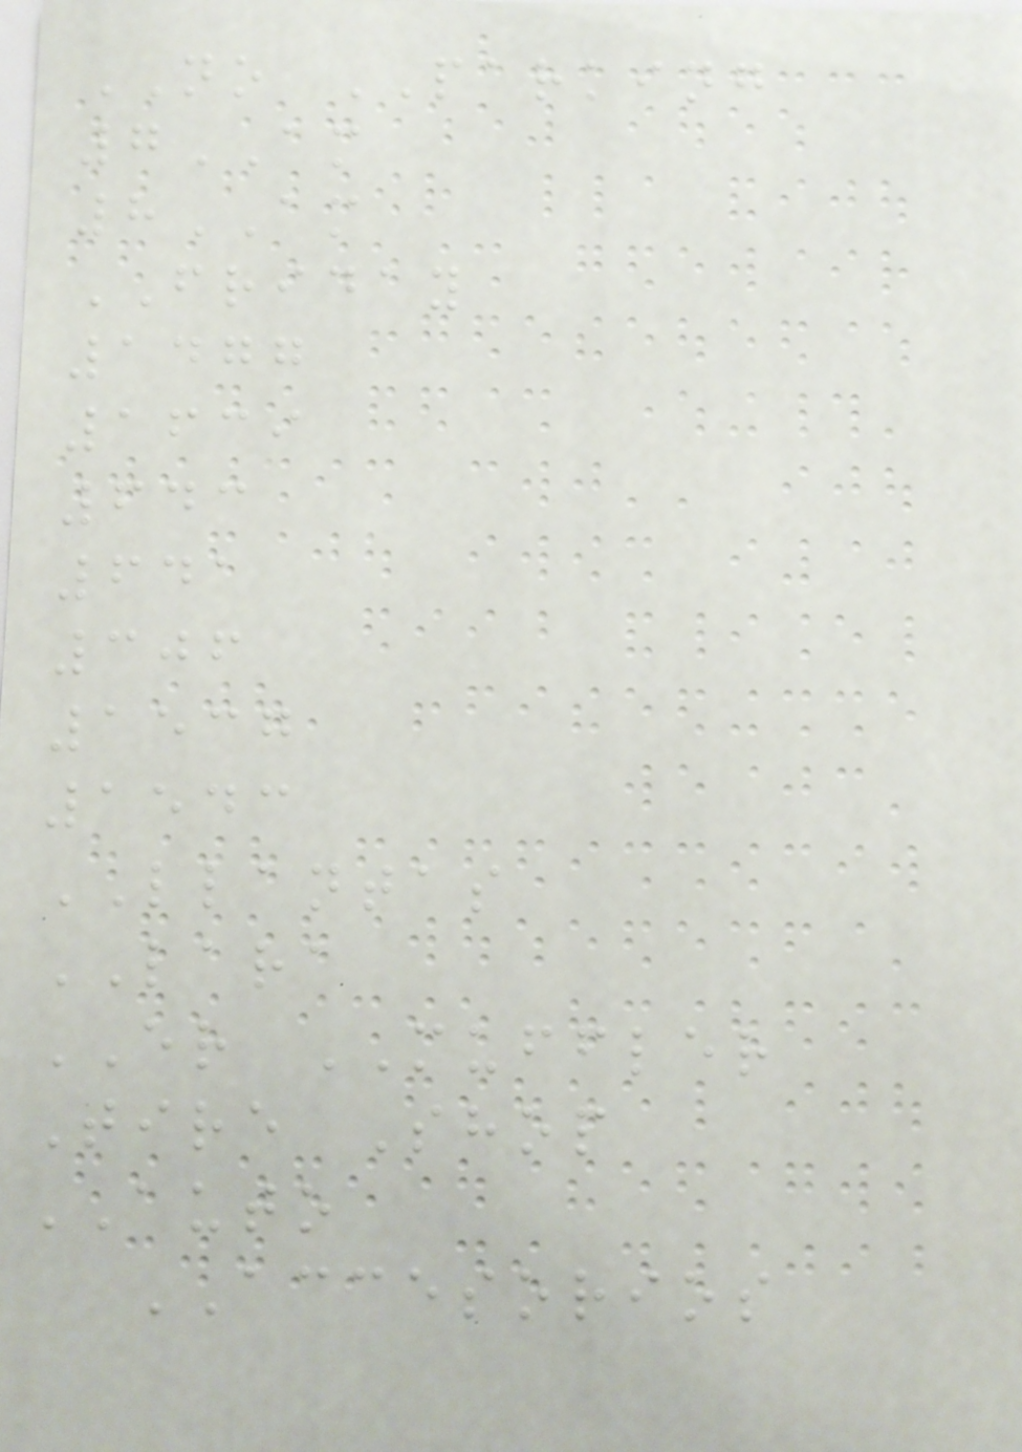NO PARKING
7AM
8AM
FRIDAY
1477
1639
643
641
306
1537
1543
LLANTAS
LARA
ER MUFFLER
Tire Shop
AUTO
ACCESORIOS
